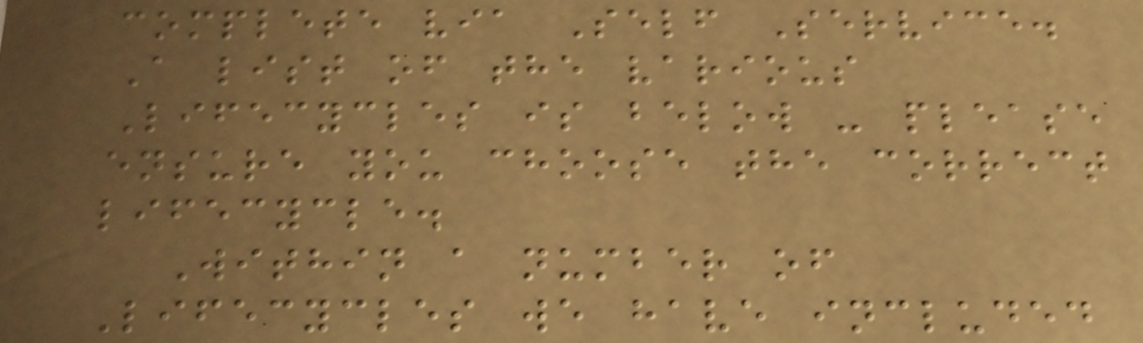complete via Self Service.
A list of the various
Lifecycles is below - please
ensure you choose the correct
lifecycle.
Within a number of
Lifecycles we have included
